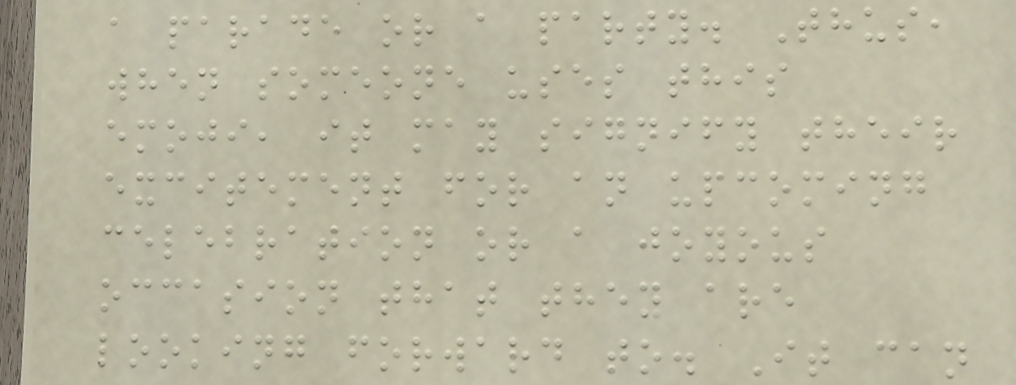a parade or a party. Thus,
when someone uses this
emoji, it may signify their
excitement for an upcoming
celebration or a joyous
occasion that they are
looking forward to. It can
